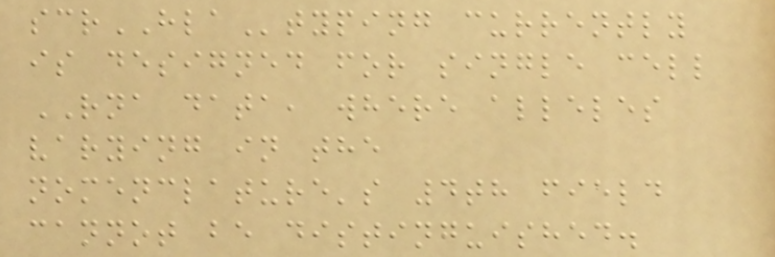scrHLAtyping currently
is designed for single cell
RNA data, where alleles
varying in the
nomenclature's 4th field
cannot be distinguished.
